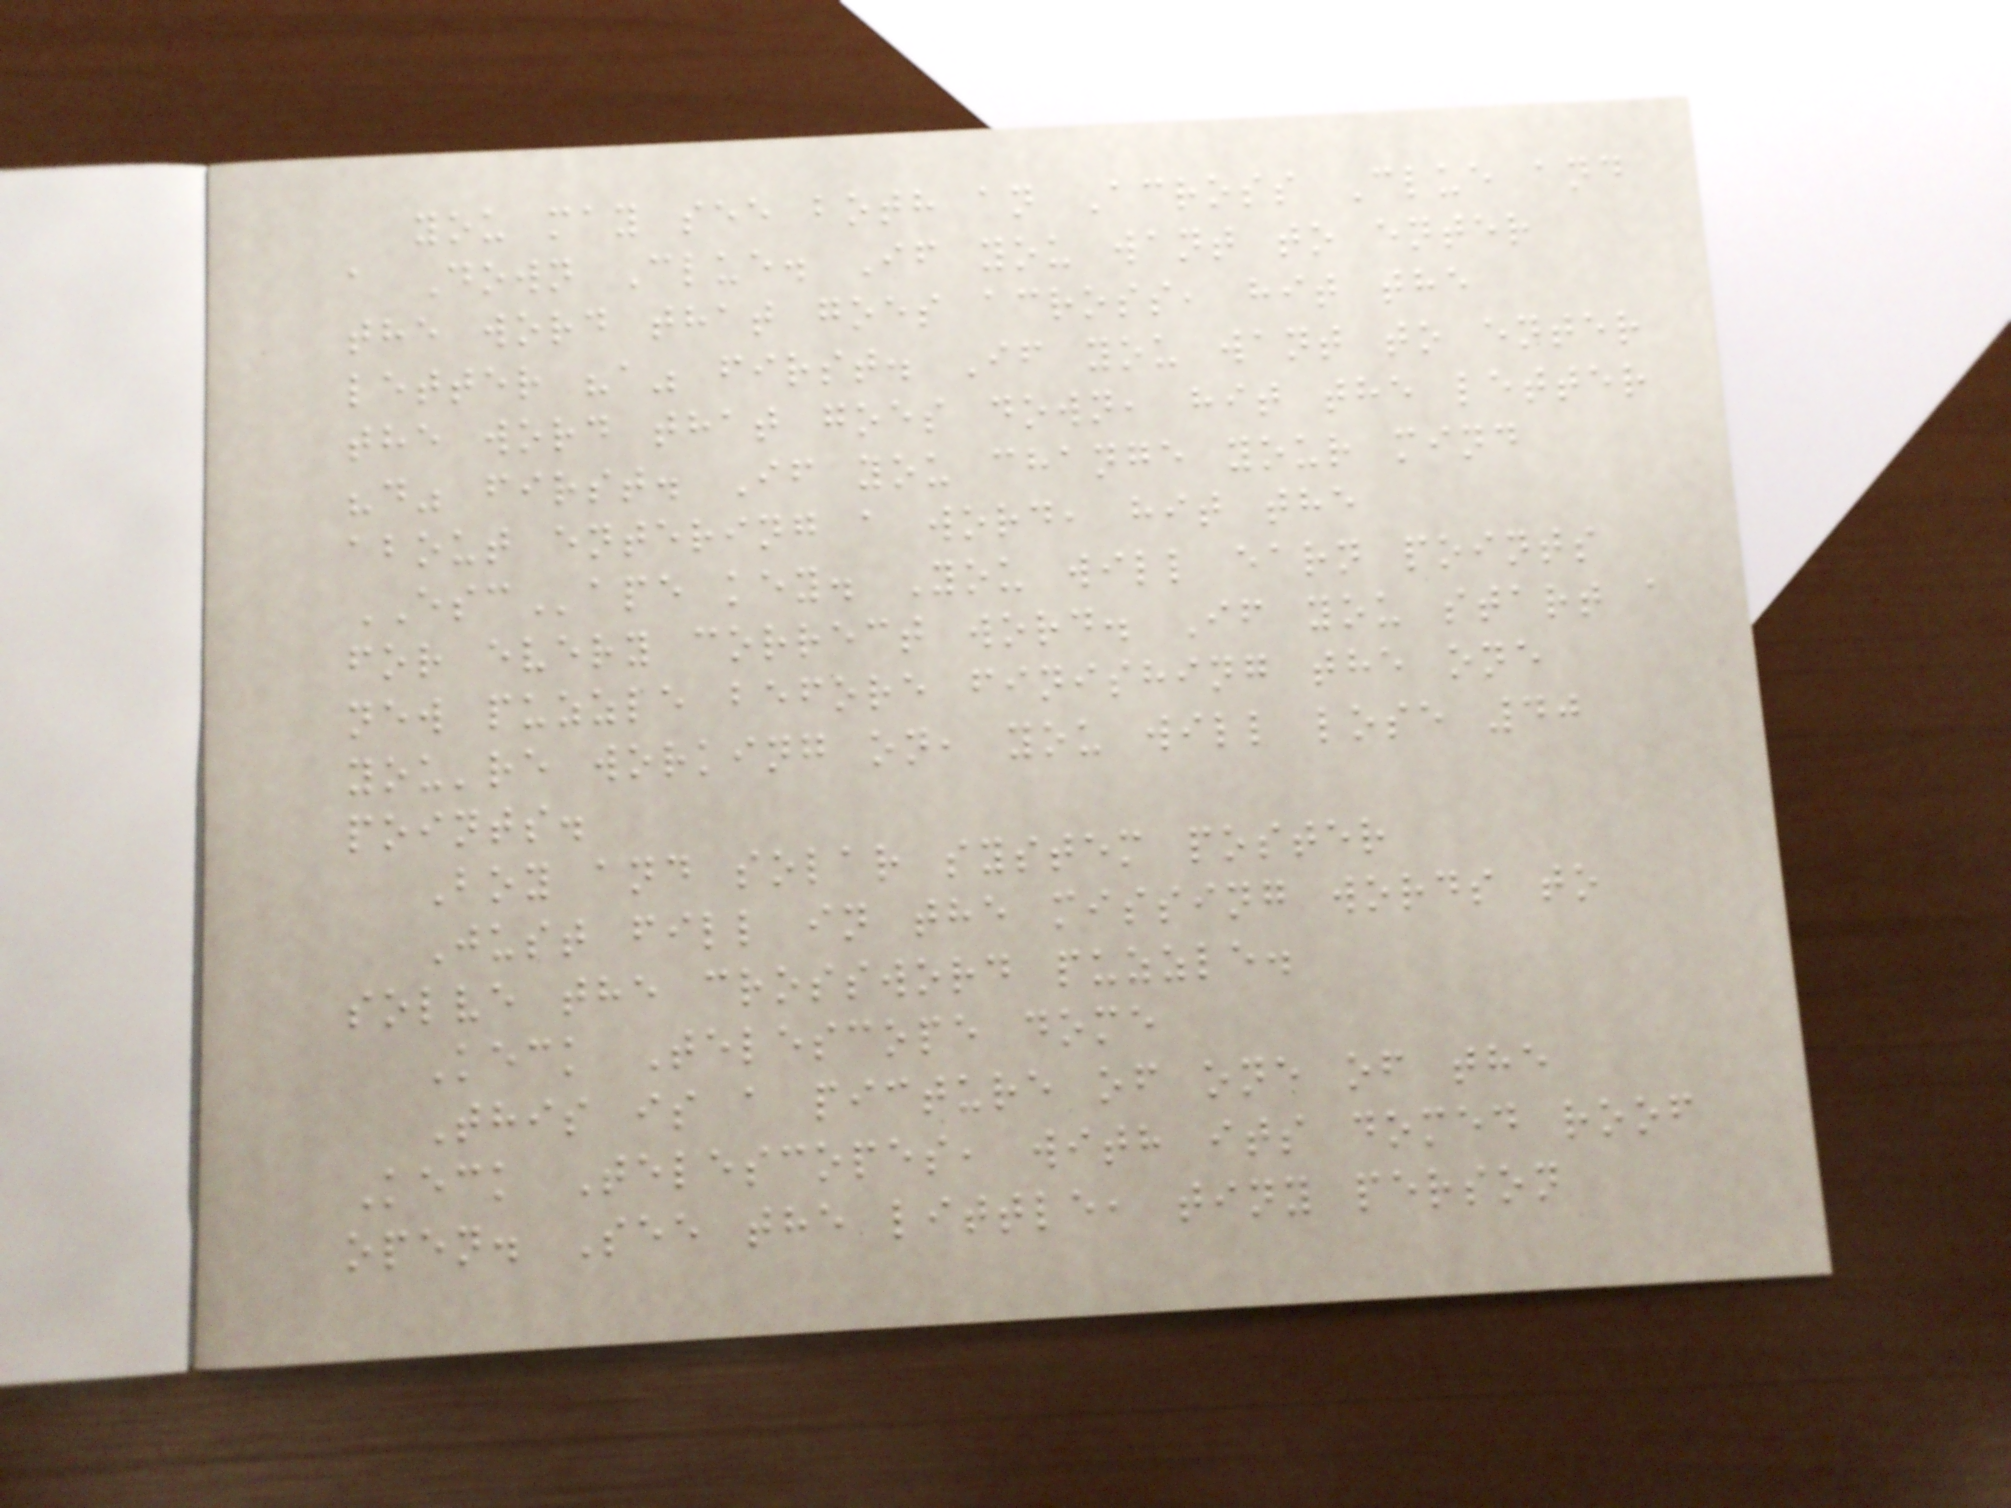you may see both an Across Clue and
a Down Clue. If you want to enter
the word that goes across, hit the
letter "a" first. If you want to enter
the word that goes down, hit the letter
"d" first. If you change your mind
about entering a word, hit the
ESCape key. You will earn points
for every correct word. If you start a
new puzzle before finishing the one
you're working on, you will lose 40
points.
Boy and solar system poster
Just fill in the missing words to
solve the crossword puzzle.
Keck Telescope dome
This is a picture of one of the
Keck Telescopes, with its domed roof
open. See the little, tiny person
